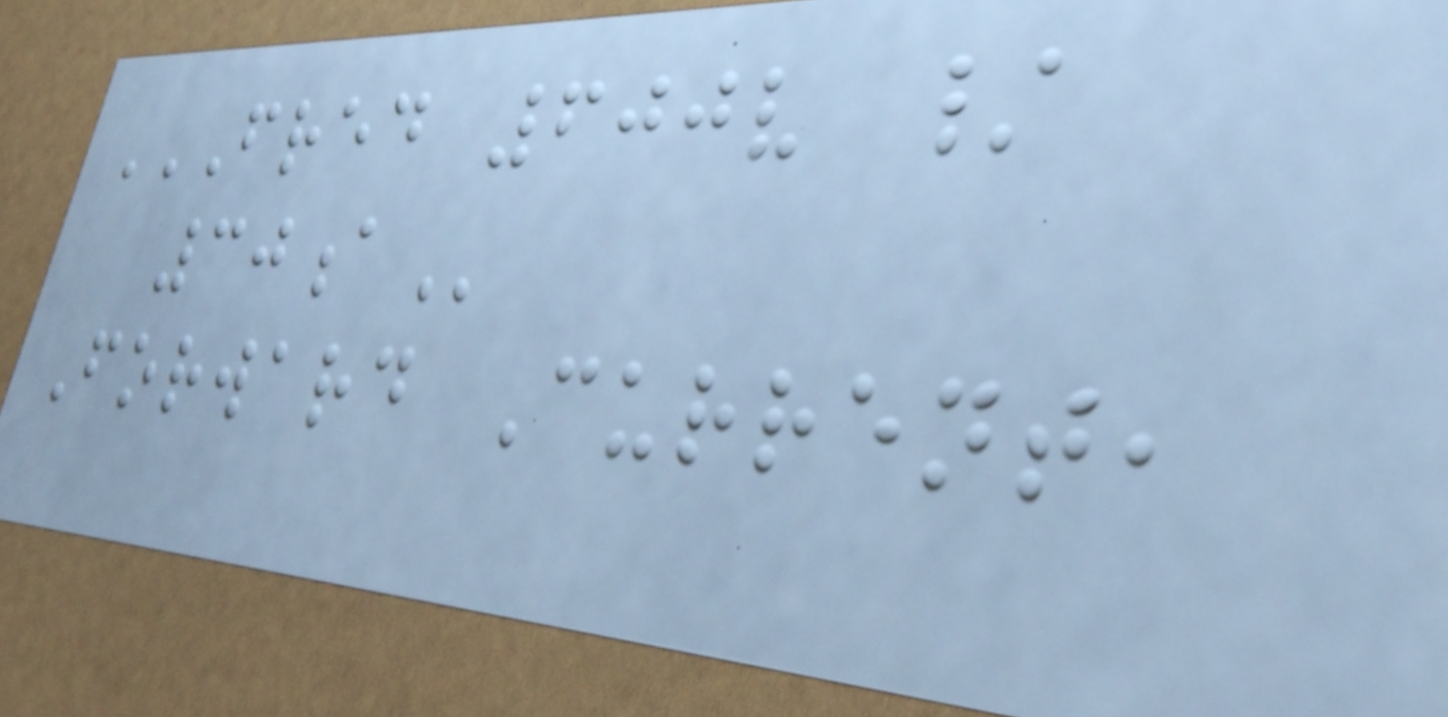FRED 600V /
30A
Forward Current,
